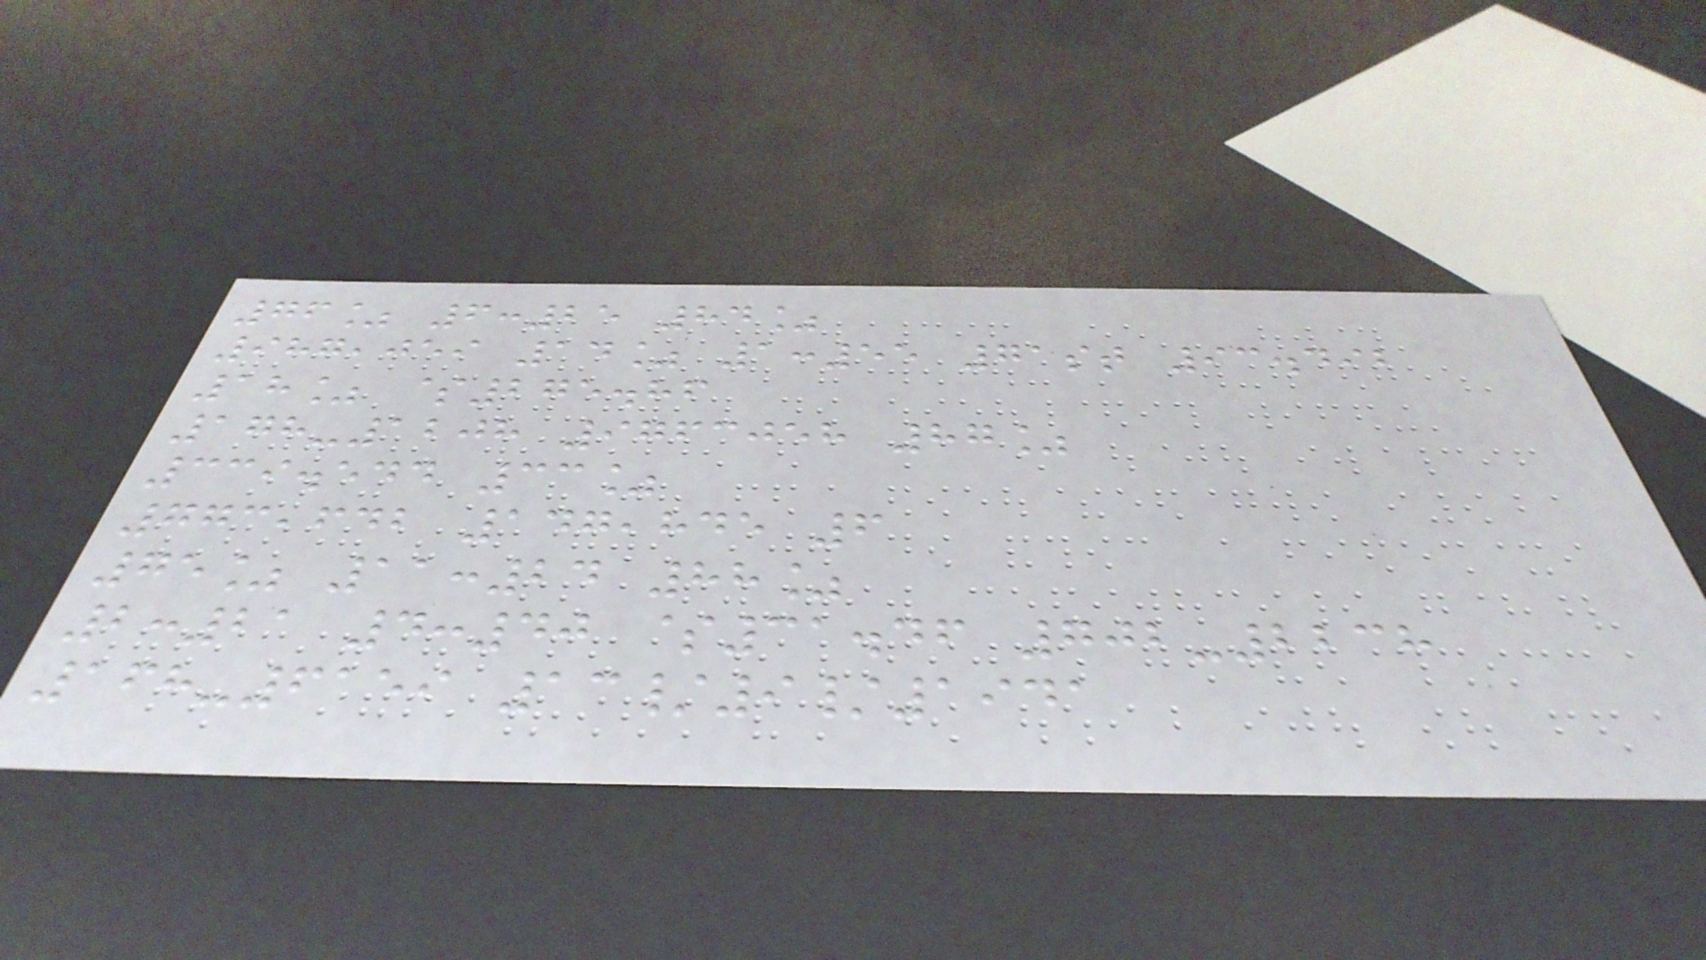76% 6:25 84%
987,059 14% 1:55 71st 93.492
18% $275.86
178-1208 9763058 87%
339.544 33%
773,642 147,845 6
75% 11:24 88%
2:21 4:40 $31.46 702-2238
168-6159 13/9/1941
